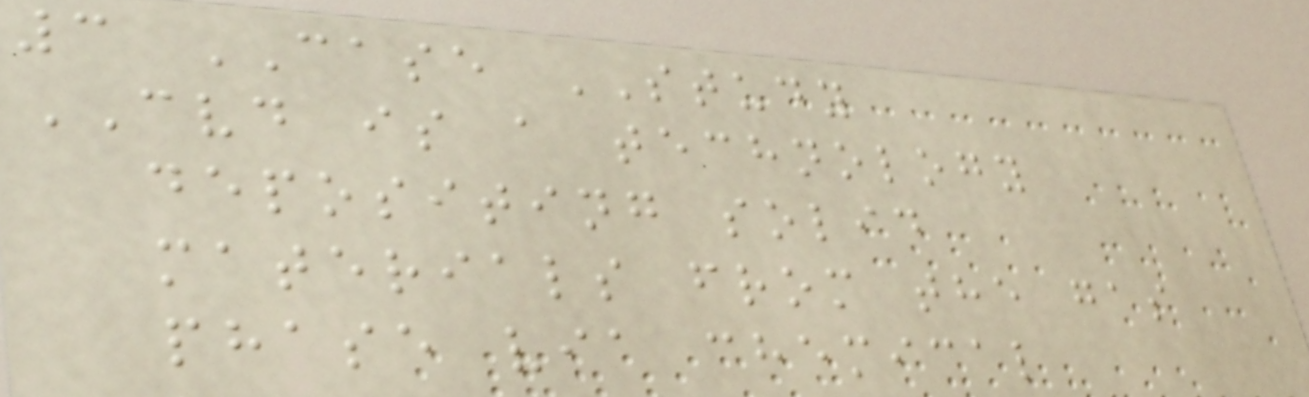3 CASE STUDY
CVD is a technology
depositing solid
materials from the gas
phase via chemical
